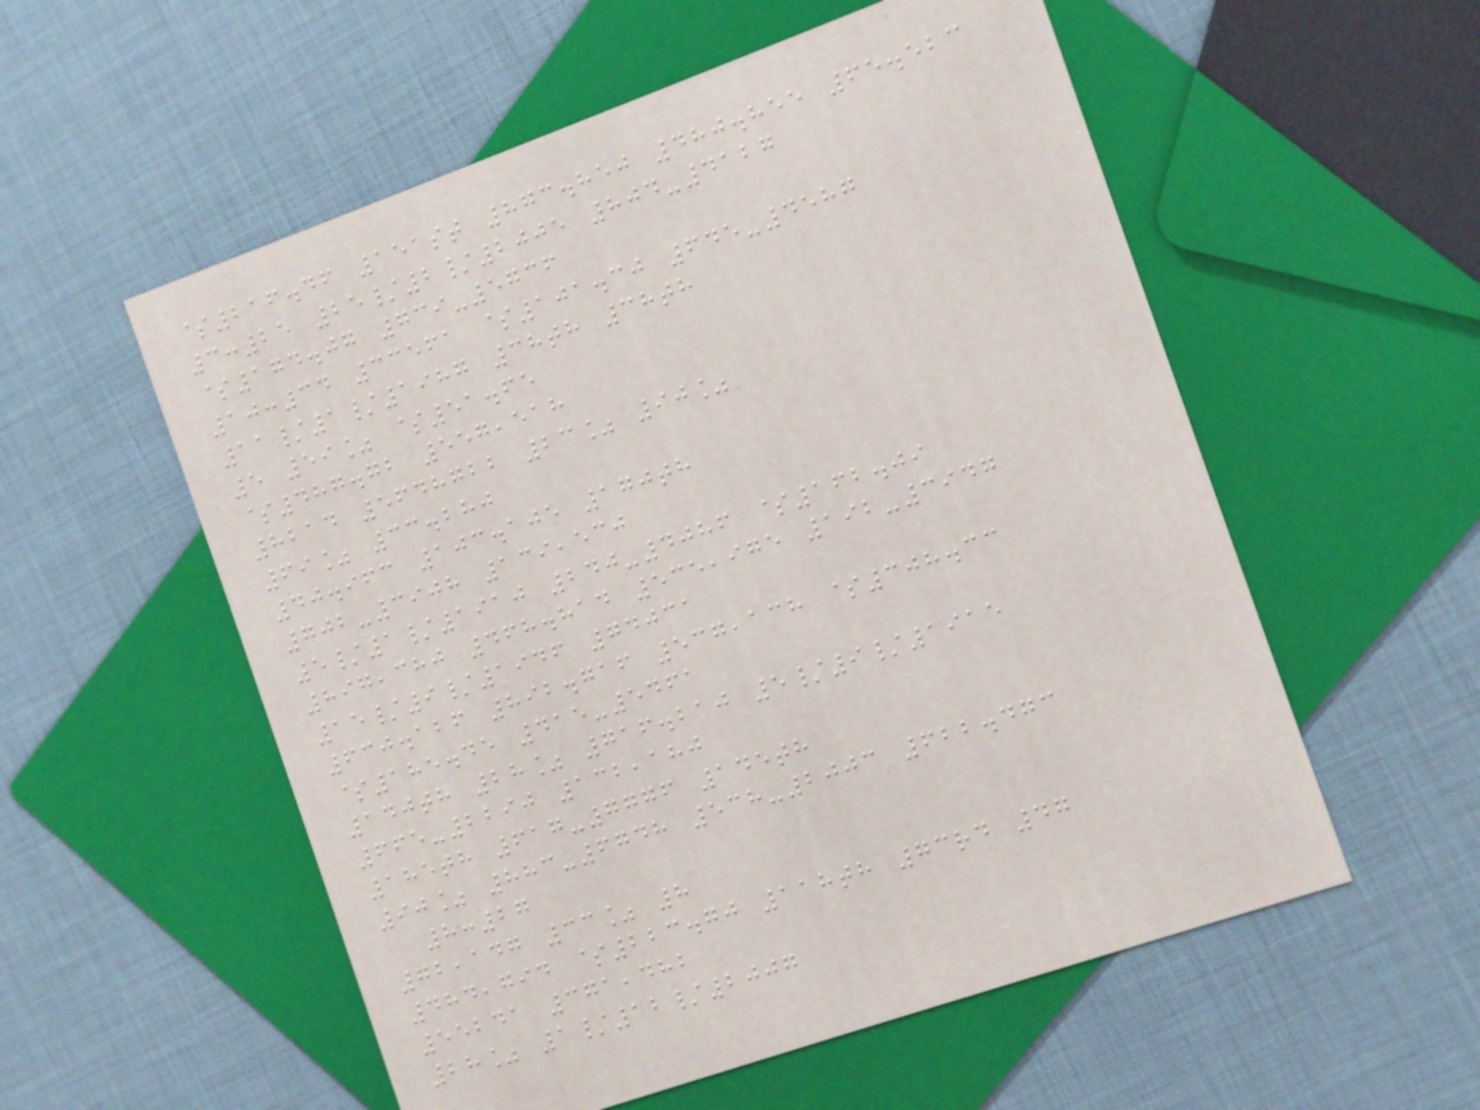$216.46 151st 873.850 480.855 65.523
3:25 25/2/2005 804-4127
$174.07 739-5736
10:34 33561 $101.30 645-4587
11/1/1987 38th 38th
5 59% $51.65
$487.72 557,518
8214 5648722 23% 90%
69% 33.280
40.963 103.105 170th
702-3908 139,530
5/1/1910 240-4086 $162.09
897,380 468.814 535,975 192-3947
15/9/1946 74031
630.126 892.716 537,138 $308.33
$185.45 415-5461
140th 28% 716.210 5/9/1915
665-2290 132,180
185th 617-7776 145th
90% 883-6748 538-2003 622.473
8:27
72,147 33% 8
484,794 $223.70 118th 73rd 47
55241 371,482
28% 1/12/2007
